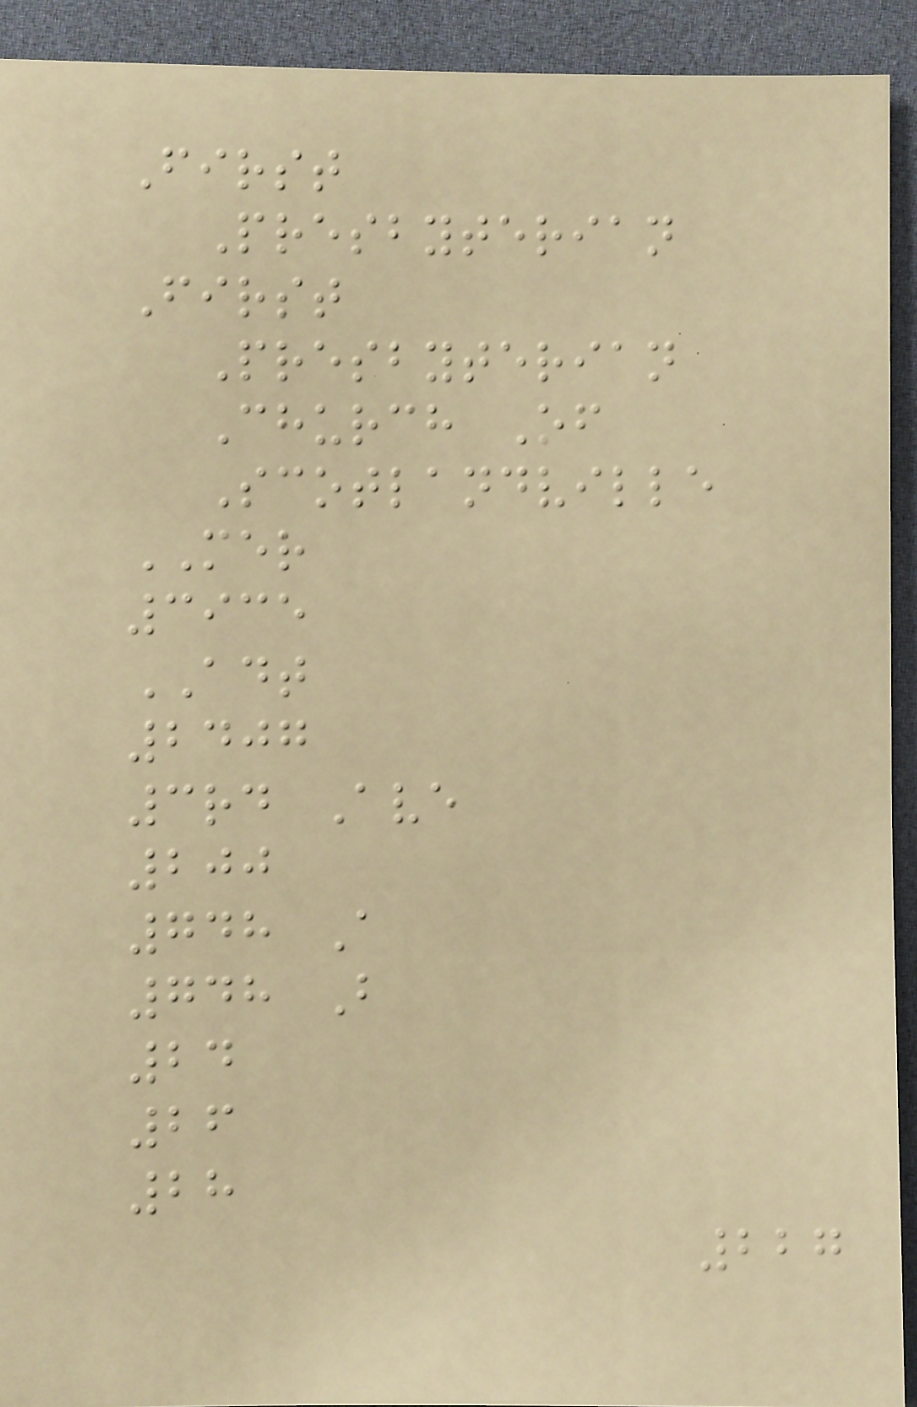First
Presbyterian
First
Presbyterian
Church Of
Scotlandville
MER
3935
ADT
2407
3rd Ave
200
748 A
748 B
24
26
28
227
